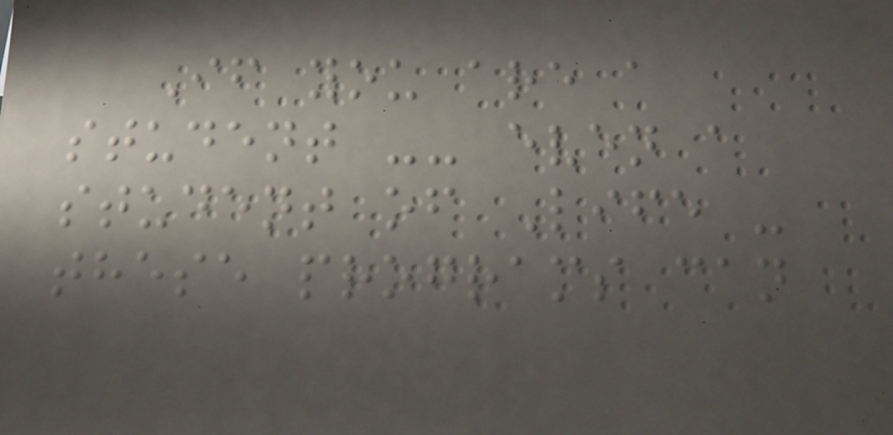If you are a
student -- even a
student of Life -
these programs can
